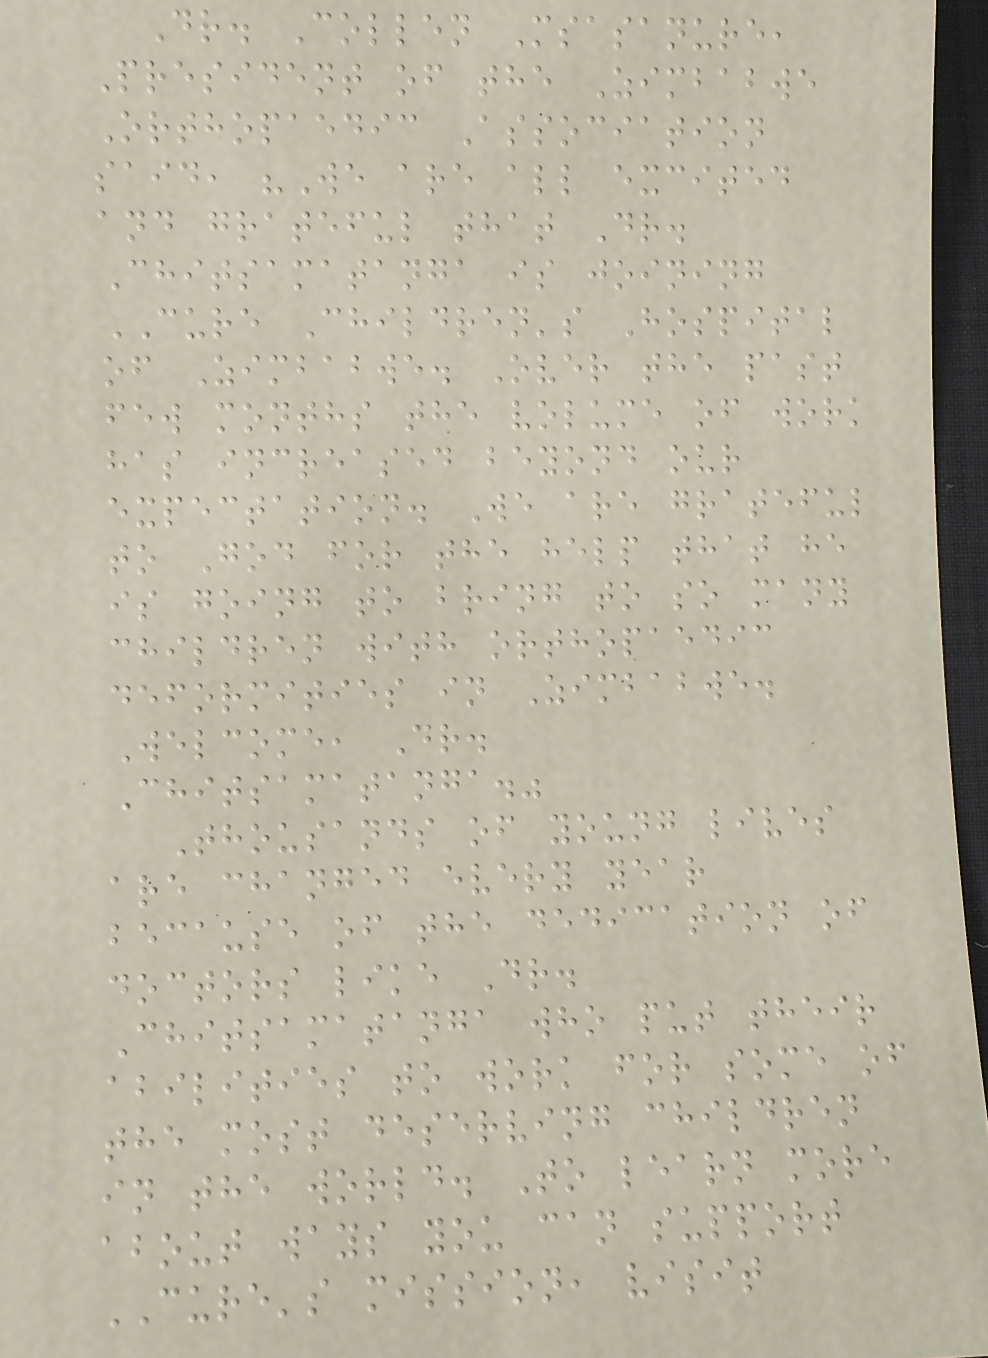Dr. Collen Msasanure,
President of the Zimbabwe
Orthopaedic Association
said, "We are all excited
and grateful that Dr.
Chitsamatanga is joining
CURE Children's Hospital
of Zimbabwe. Over the past
few months the volume of work
has increased beyond our
expectation. We are grateful
to God for the help that he
is going to bring to so many
children with orthopaedic
deformities in Zimbabwe.
Welcome, Dr.
Chitsamatanga."
Thousands of young lives
are changed every year
because of the dedication of
doctors like Dr.
Chitsamatanga who put their
abilities to work for some of
the most deserving children
in the world. To learn more
about ways you can support
CURE's mission, visit
